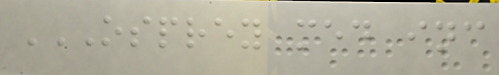OSPREY MED INC
